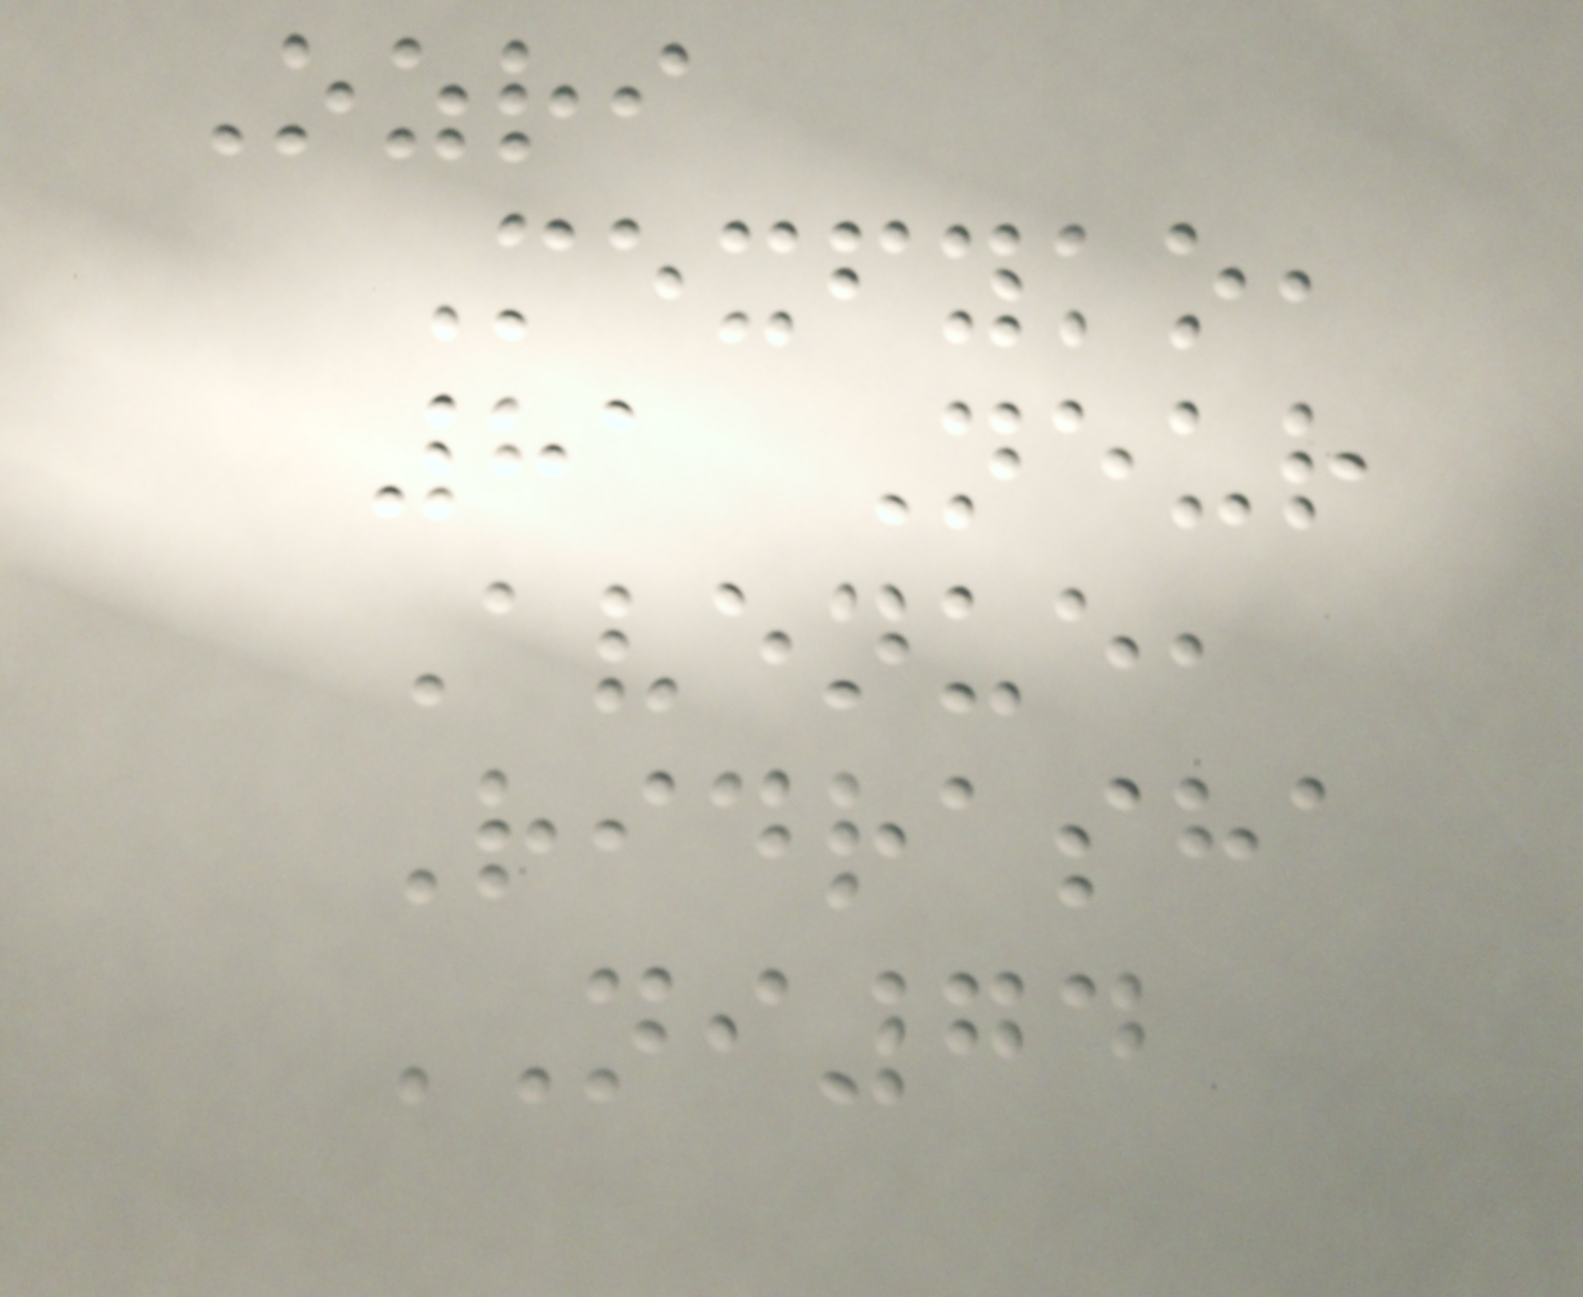Ozri
Mexfyko,
81 Neur
Avenue,
Ridrasha
NI74
